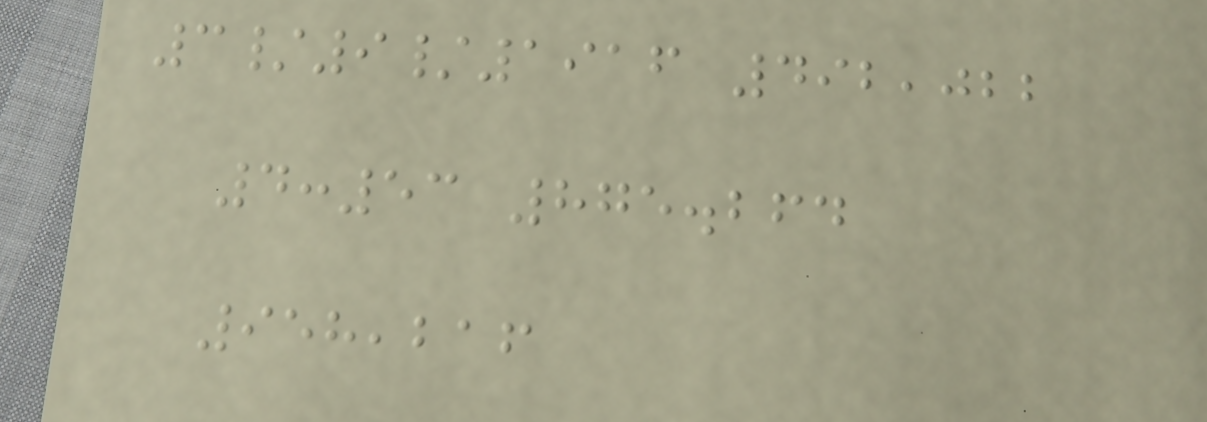3/9/1916 492,022
4:53 875.264
958,216
